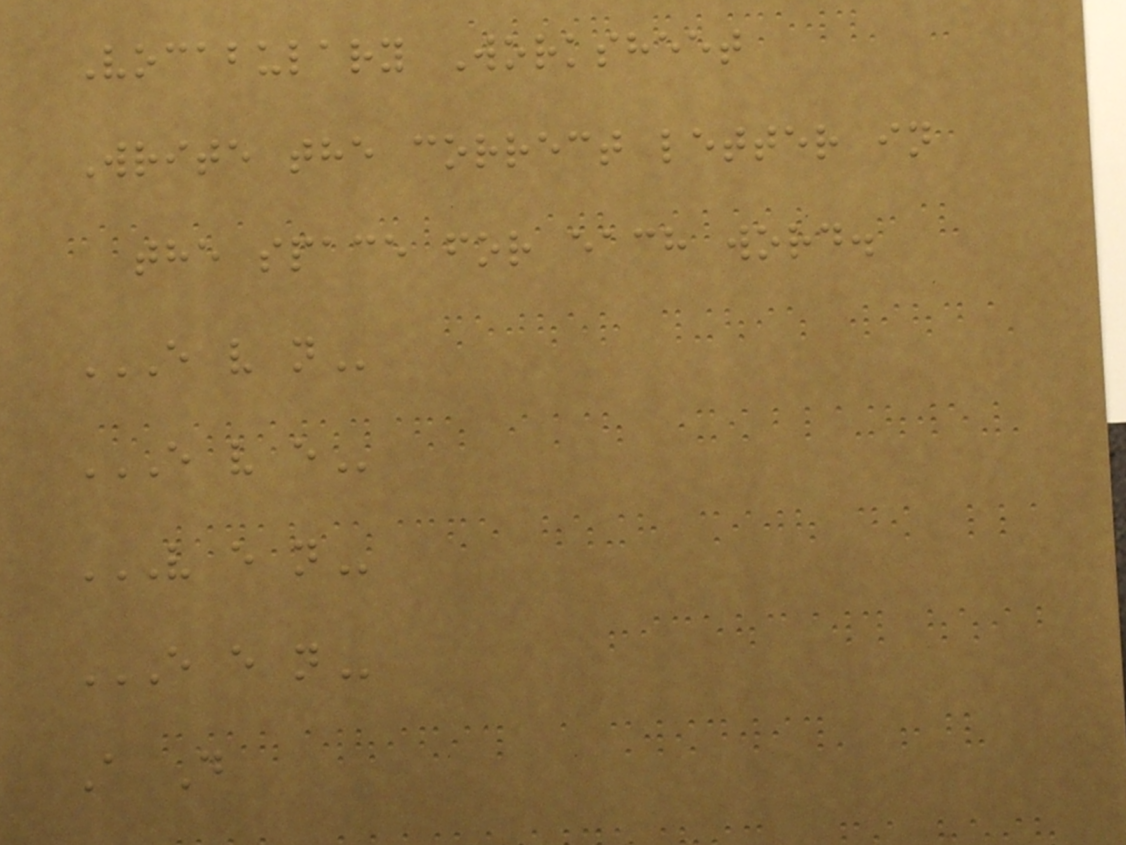Vocabulary Worksheet
Write the correct letter in
the space for each word.
E V N
E V E
V E N
E E N
A D
